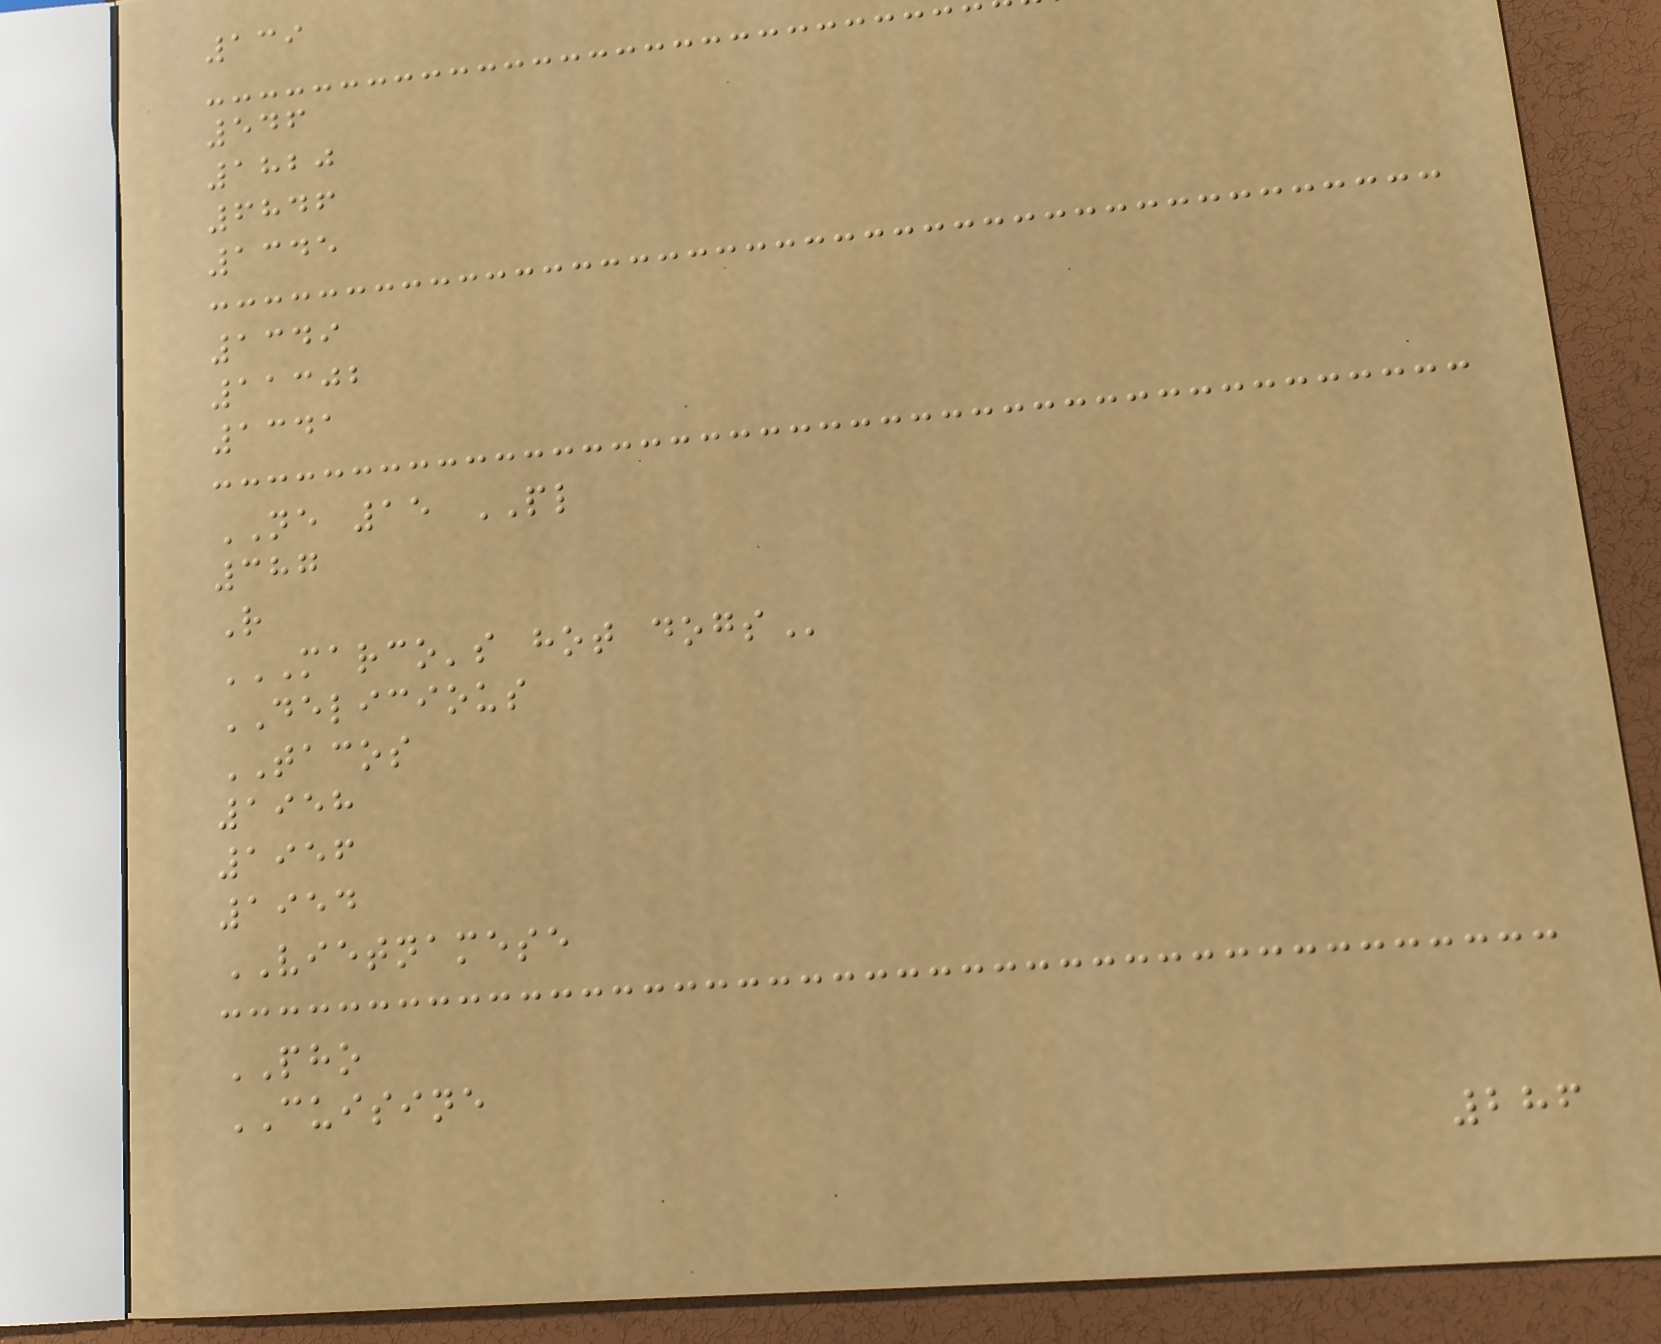139
546
1820
6846
1345
1349
11302
1341
NE 15 PL
387
R
MARCO'S HOT DOGS
DELICIOUS
TACOS
1958
1956
1954
VIETNAMESE
PHO
CUISINE
286
